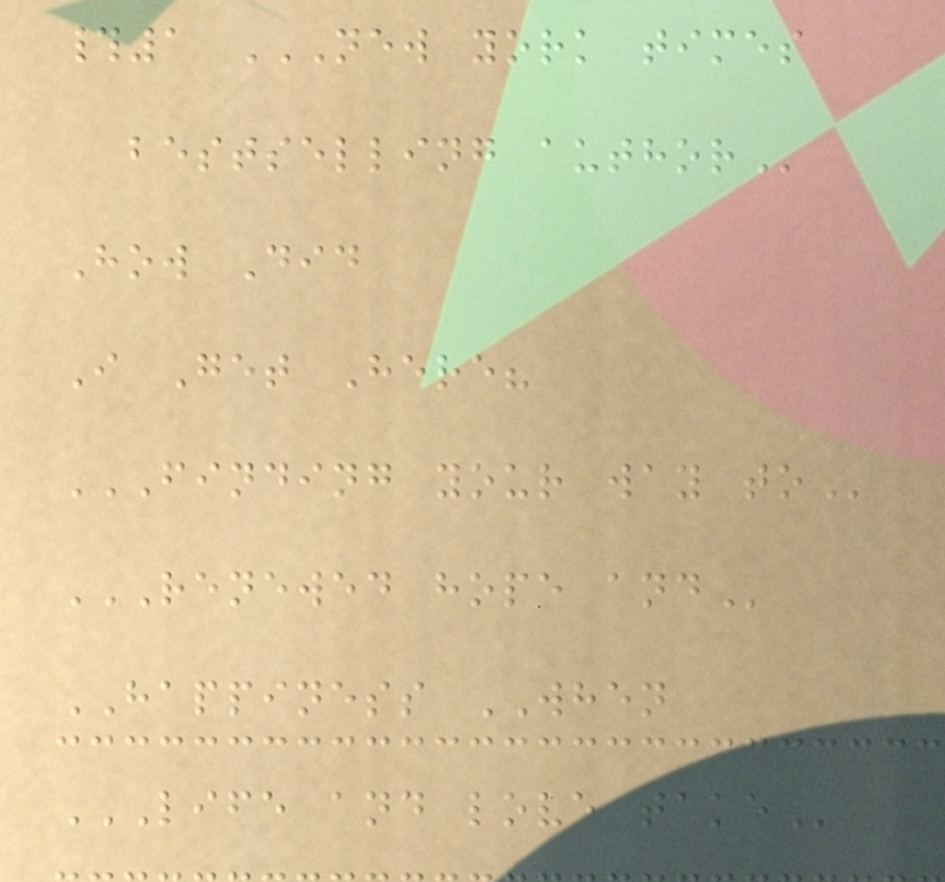#1 NEW YORK TIMES
BESTSELLING AUTHOR
How Did
I Get Here?
FINDING YOUR WAY TO
RENEWED HOPE AND
HAPPINESS WHEN
LIFE AND LOVE TAKE
